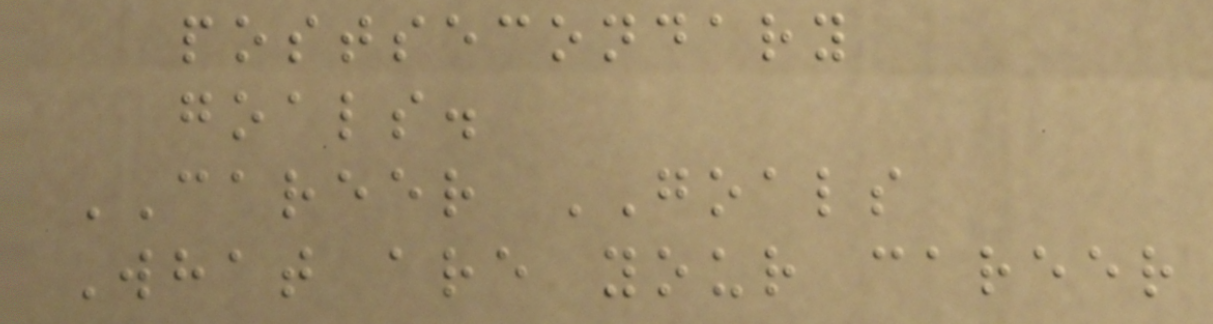postsecondary
goals.
CAREER GOALS
What are your career
